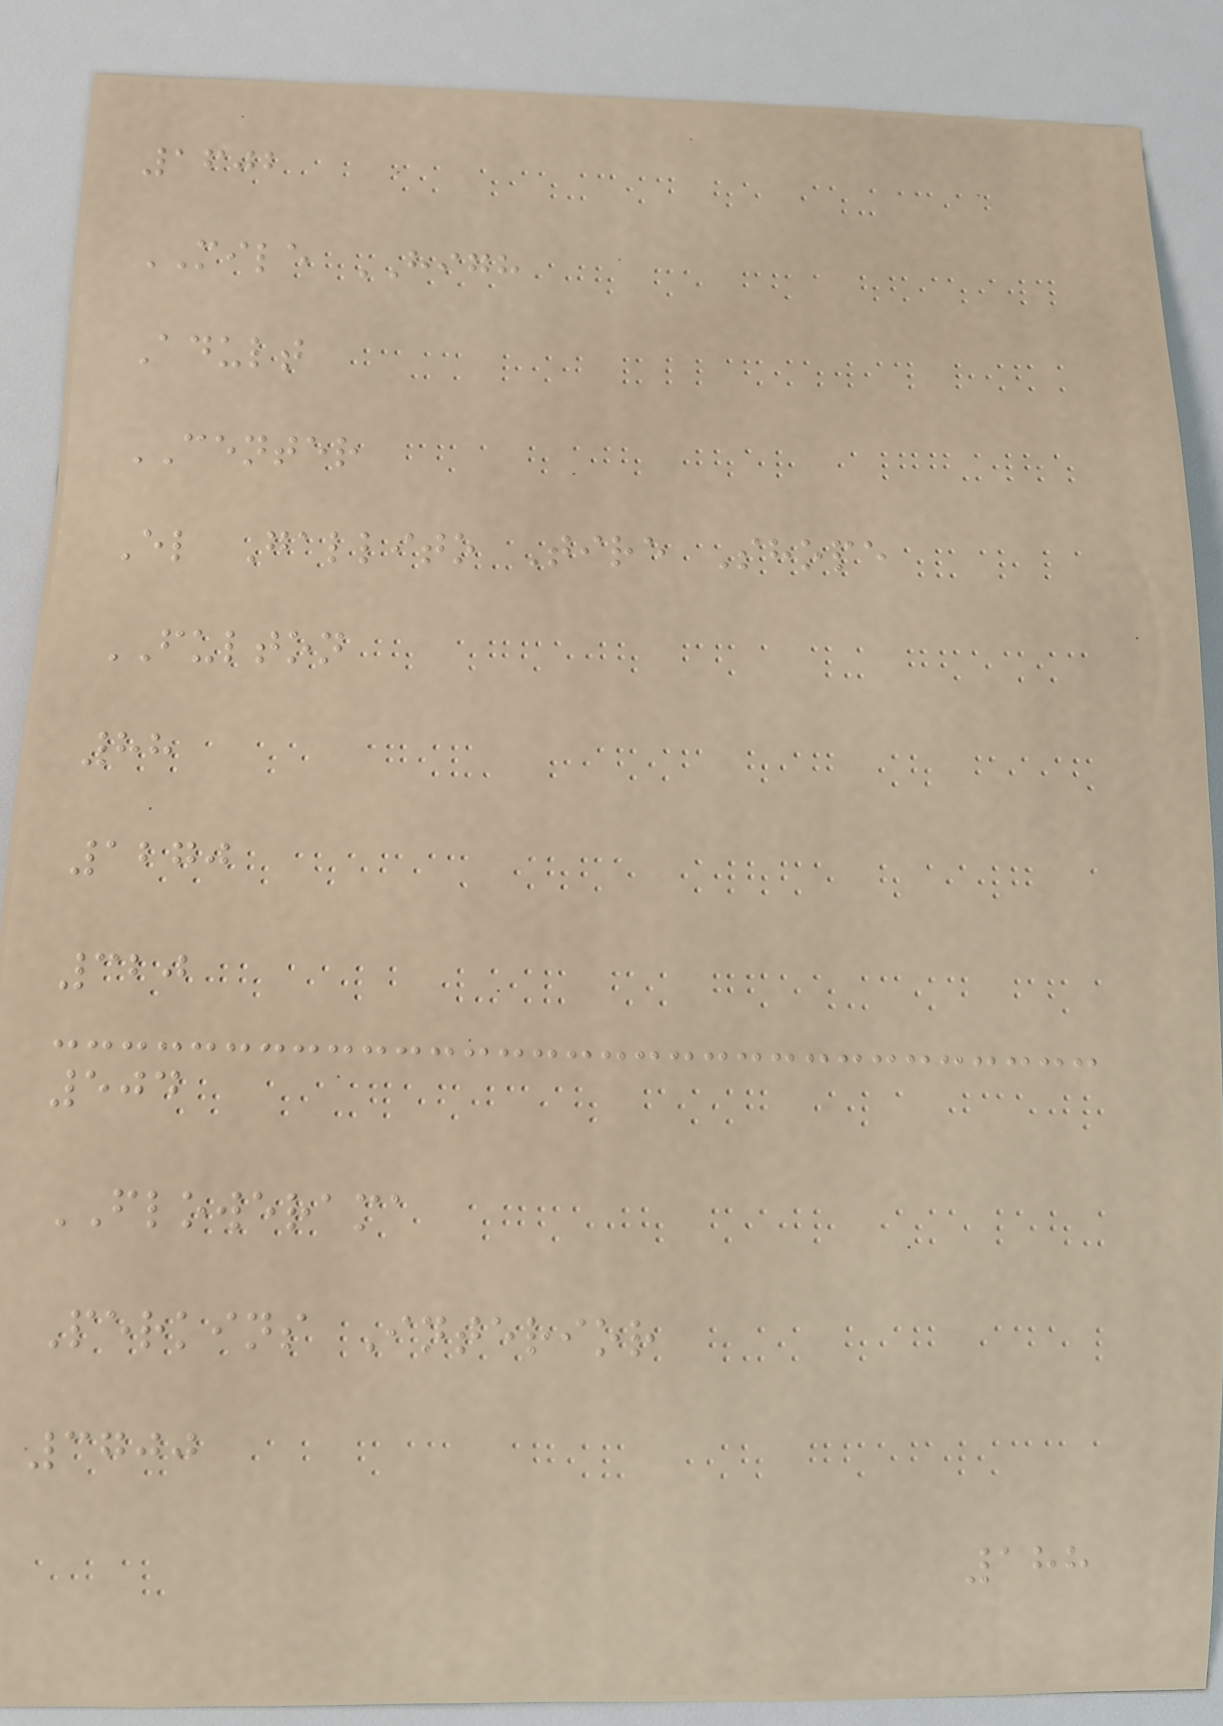1602
MILE HIGH
Adult
CENTER
El Gallito Tire Shope
FULTON
88
1270
320
504
FLOWERAMA
Perkins Interior
3700
188
